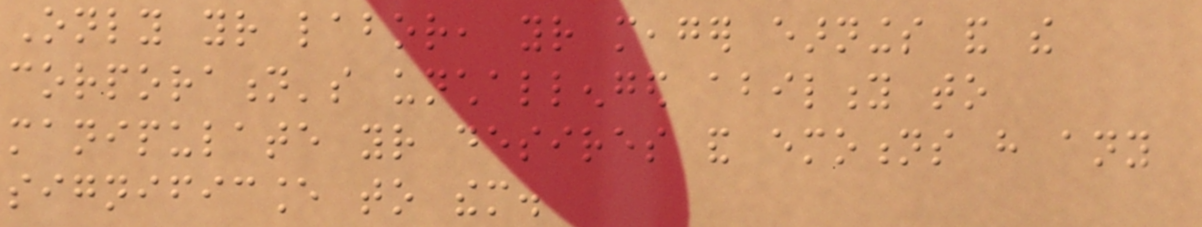Only your labor, your meager earnings and the
corporation's unchallenged ability to
manipulate your desires and emotions have any
significance to them.
